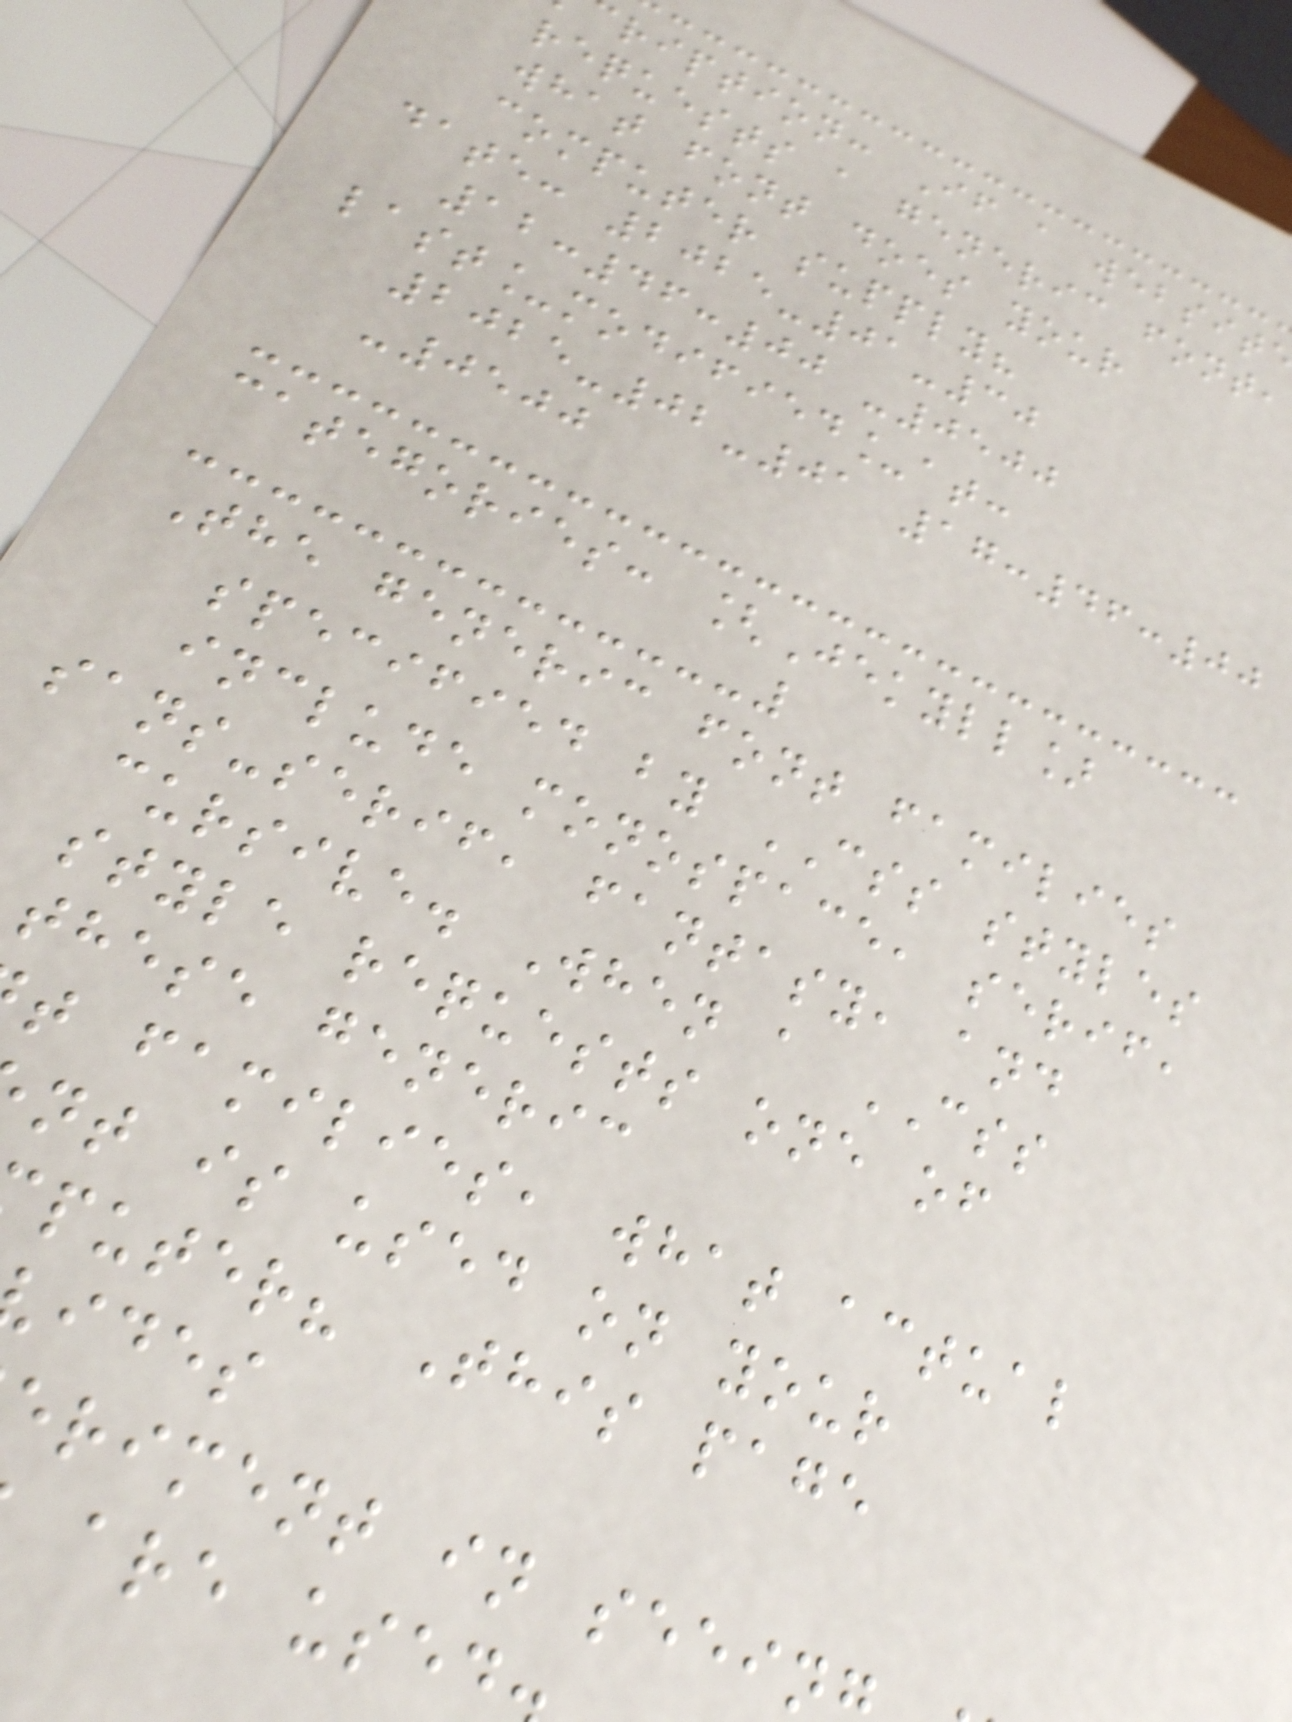ription: If a websit
requests a generic font,
what font does your
computer supply?
date: 2025-01-30
12:46:00 -0500
last_modified_at:
2025-02-01 17:46:00
-0500
categories: [Jekyll]
The generic font families
specified by CSS styles
include monospace, serif,
sans-serif, fantasy, and
cursive. When a CSS
style requests one of
these generic
t families, what actual
nt is used on your
puter? This page
ides
riment in seein
are used
